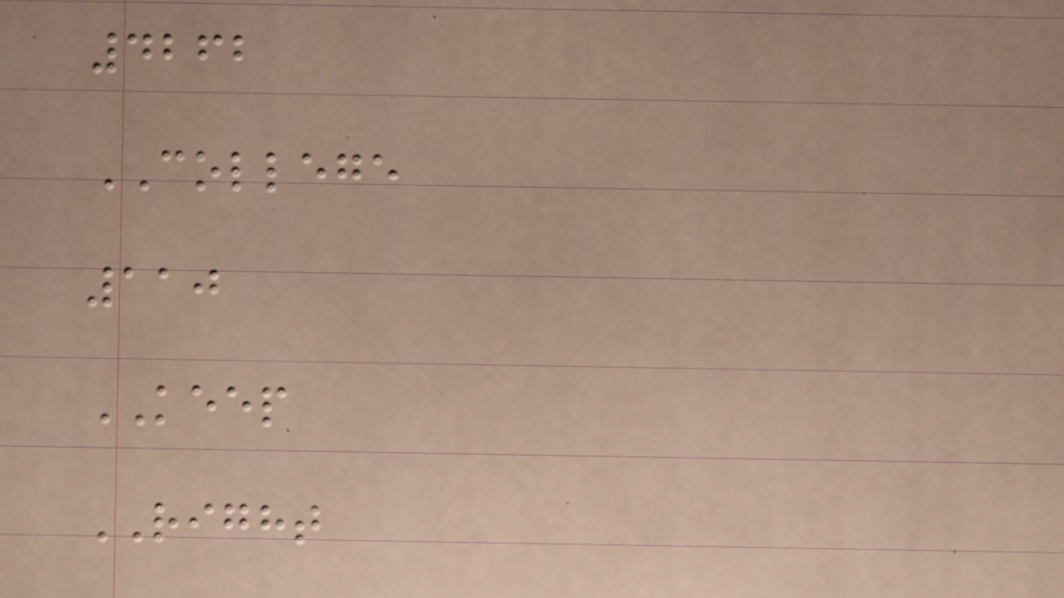4262
COLLEGE
110
KEEP
RIGHT
